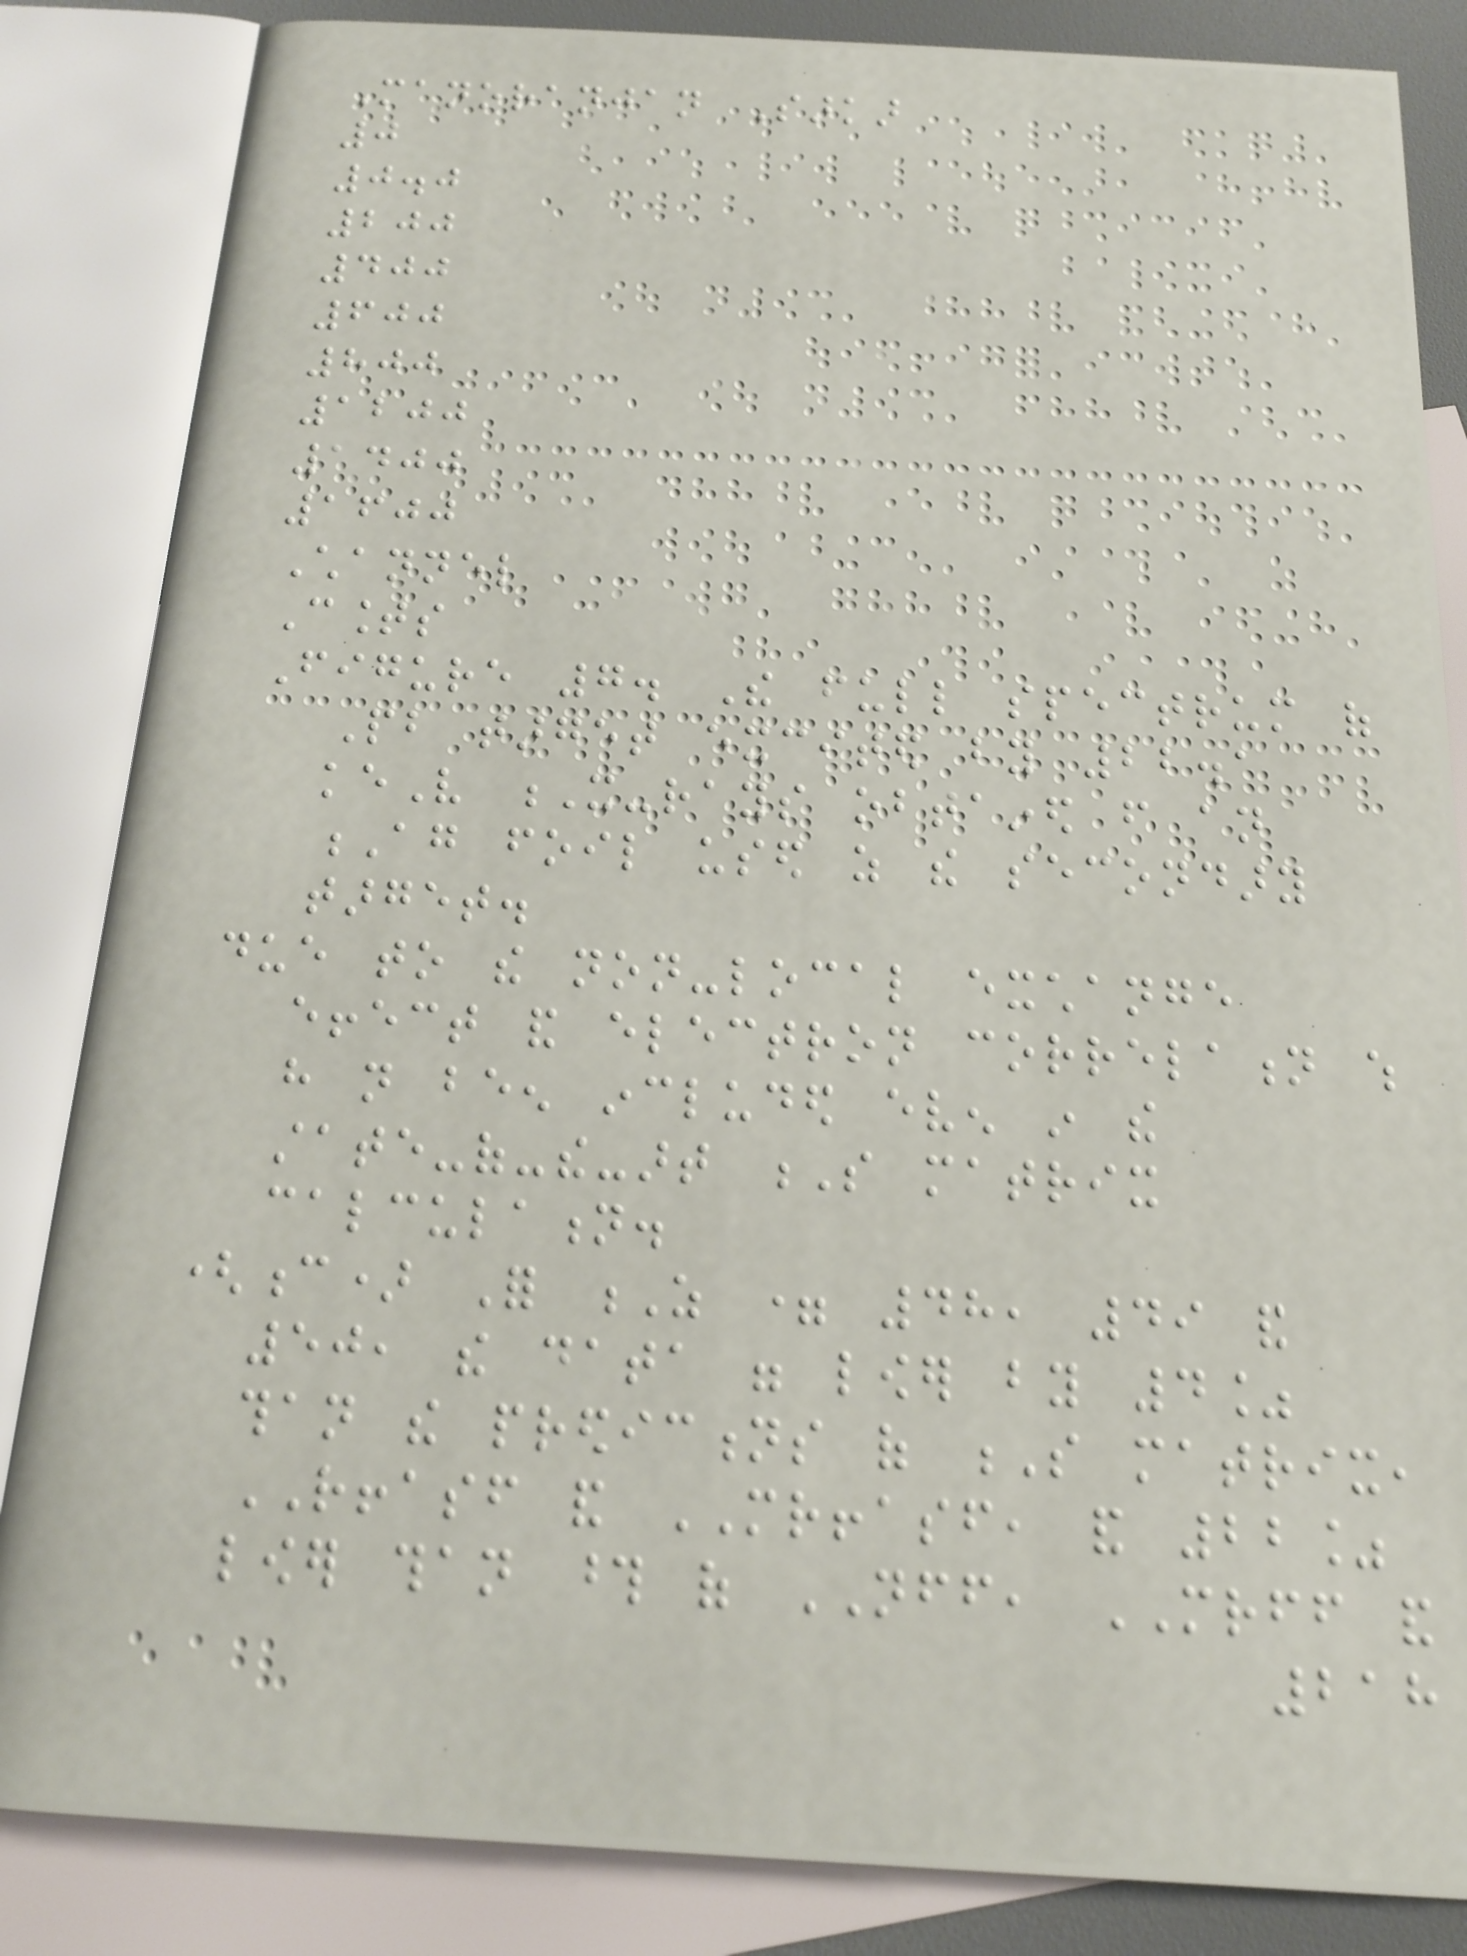Manoranjan Sarkar
0
0.0
200
400
600
800
1200
1400
1600
Channel
Counts
Figure 7. The full spectrum of
Pb target excited by 22.1
keV X-rays obtained from an
Ag foil used as the secondary
target.
due to the non-local exchange
effect and electron correlation which
have not been included even in the
state-of-the-art S matrix
calculation.
(c) For Z = 48, 49 and
50, the data were lower by 4%
than the predictions of S matrix,
RFFASF and MRFFASF, and 22%
lower than those of NFF, MRFF and
218
